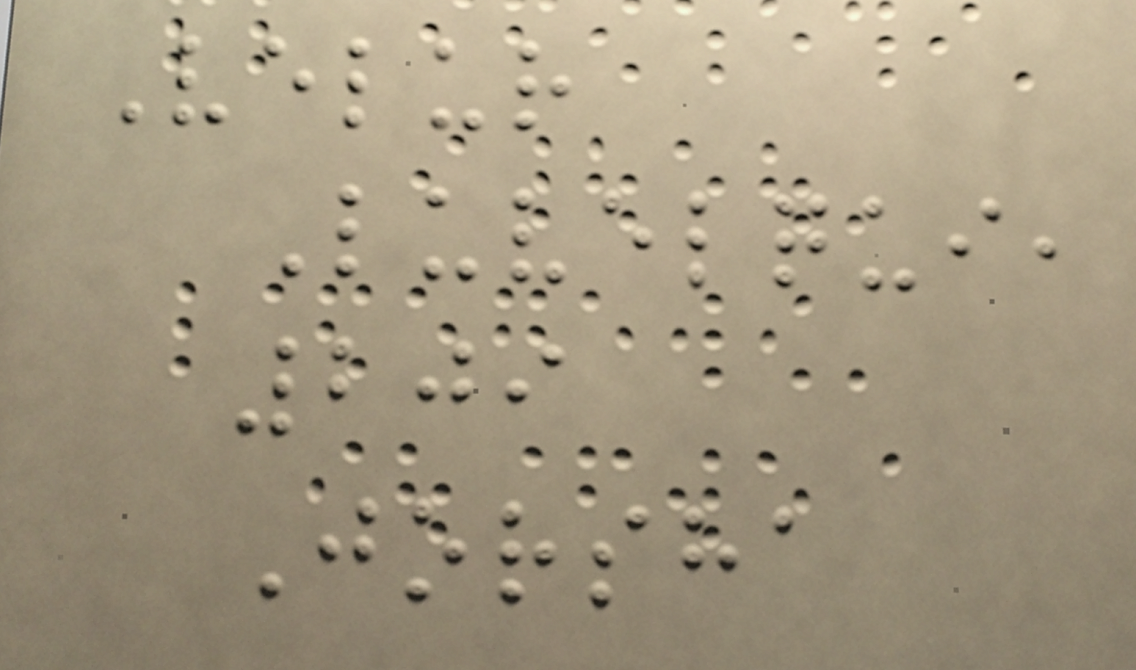Velur
Luvelqui,
209
Jorsha
